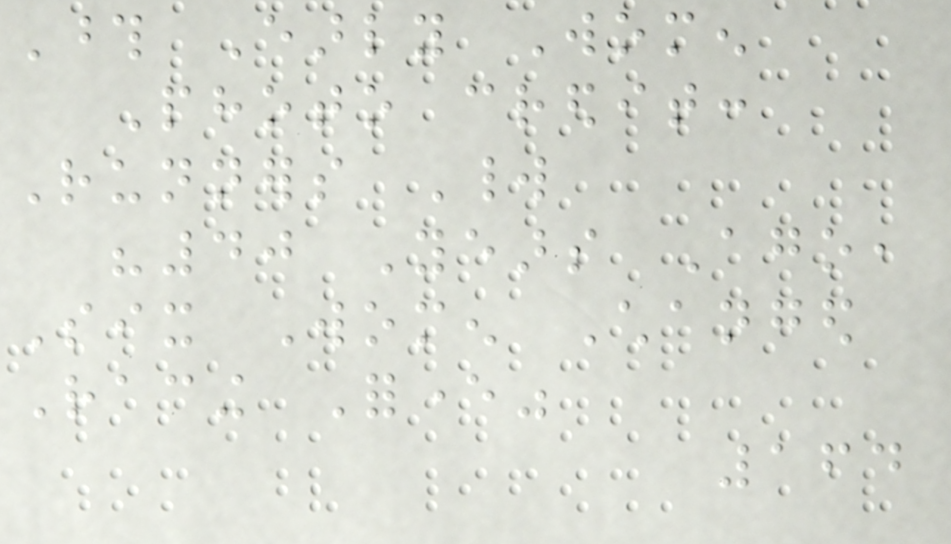Those Early Women
Photo credit:
Runners World
"40 Years Ago,
Six Women Changed
Racing Forever"
164
